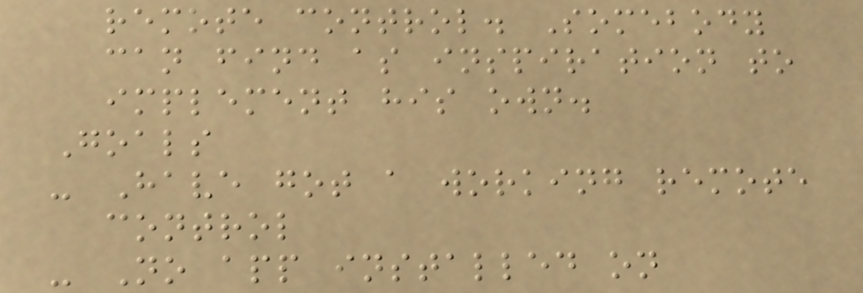remote control. Somebody
can find as inspiration to
implement his own.
Goals
- Have got a working remote
control
- No app installed on
